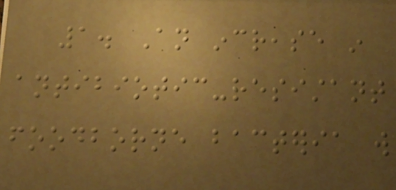1. An increase in
antibiotic-resistant
foodborne bacteria will
